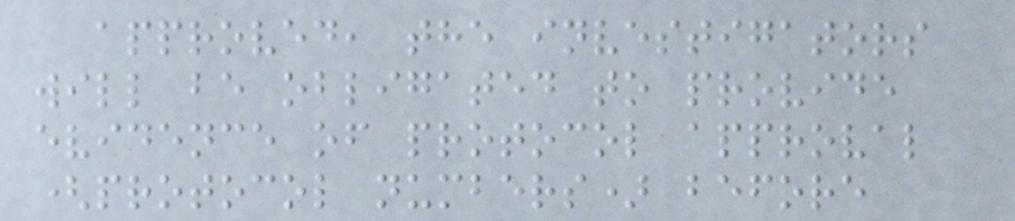approved, the investigators
will be obligated to provide
evidence of protocol approval
(protocol numbers) before
